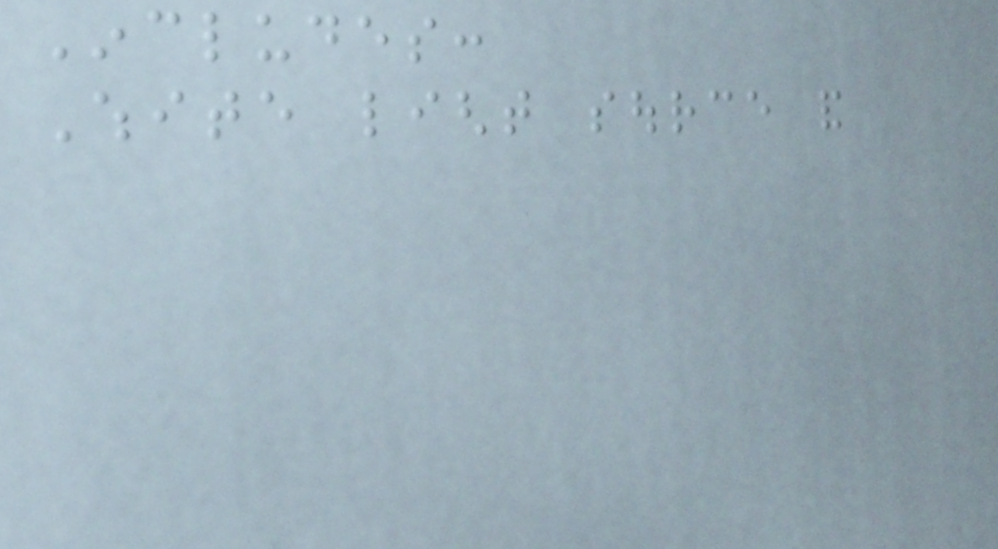Includes:
White light source and
